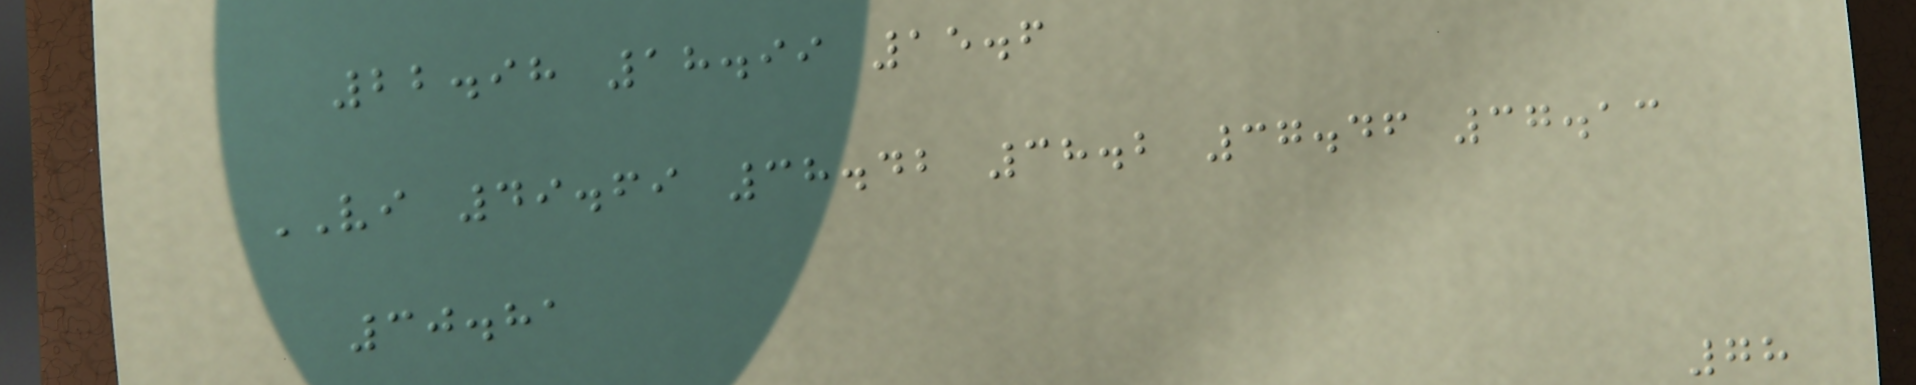22.98 18.99 15.6
VI 49.69 38.42 38.2 37.46 37.13
30.81
78
